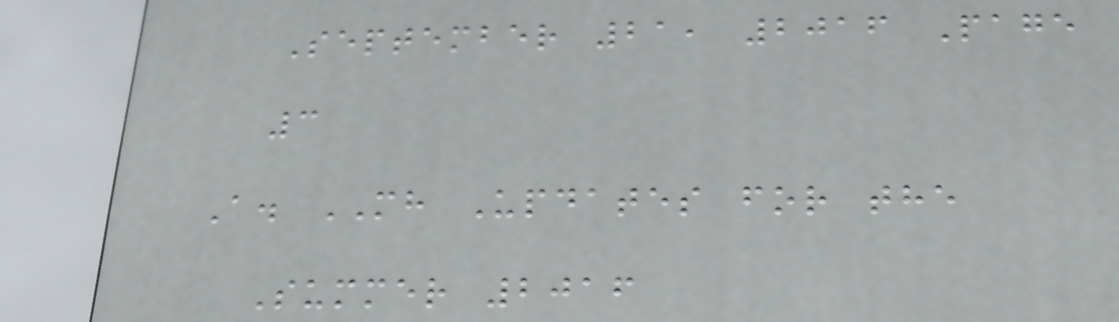September 21, 2016 Page
3
A. MH Updates for the
Summer 2016
